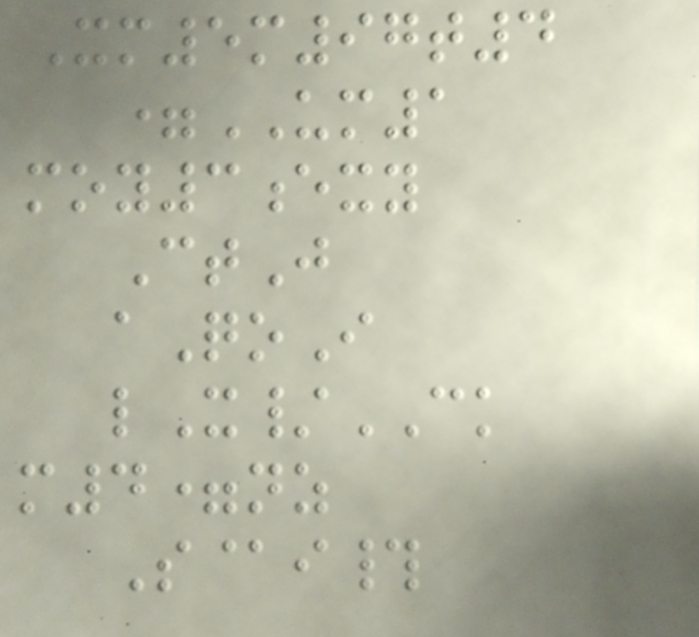Xm5m97t4
=UM1
moy3exy
CtJ
aQoI
lX/CK
m4=nz
S@i#
